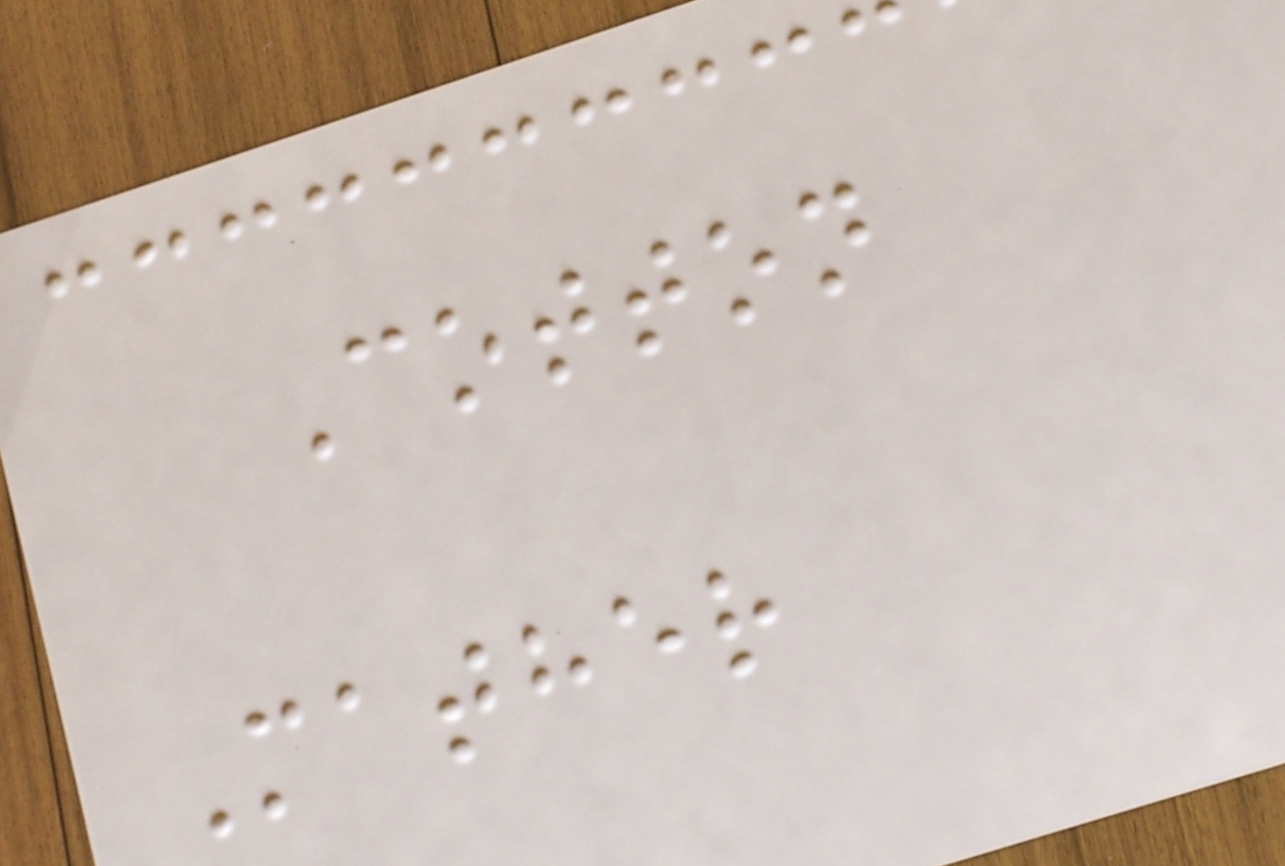Cotton
Mather
